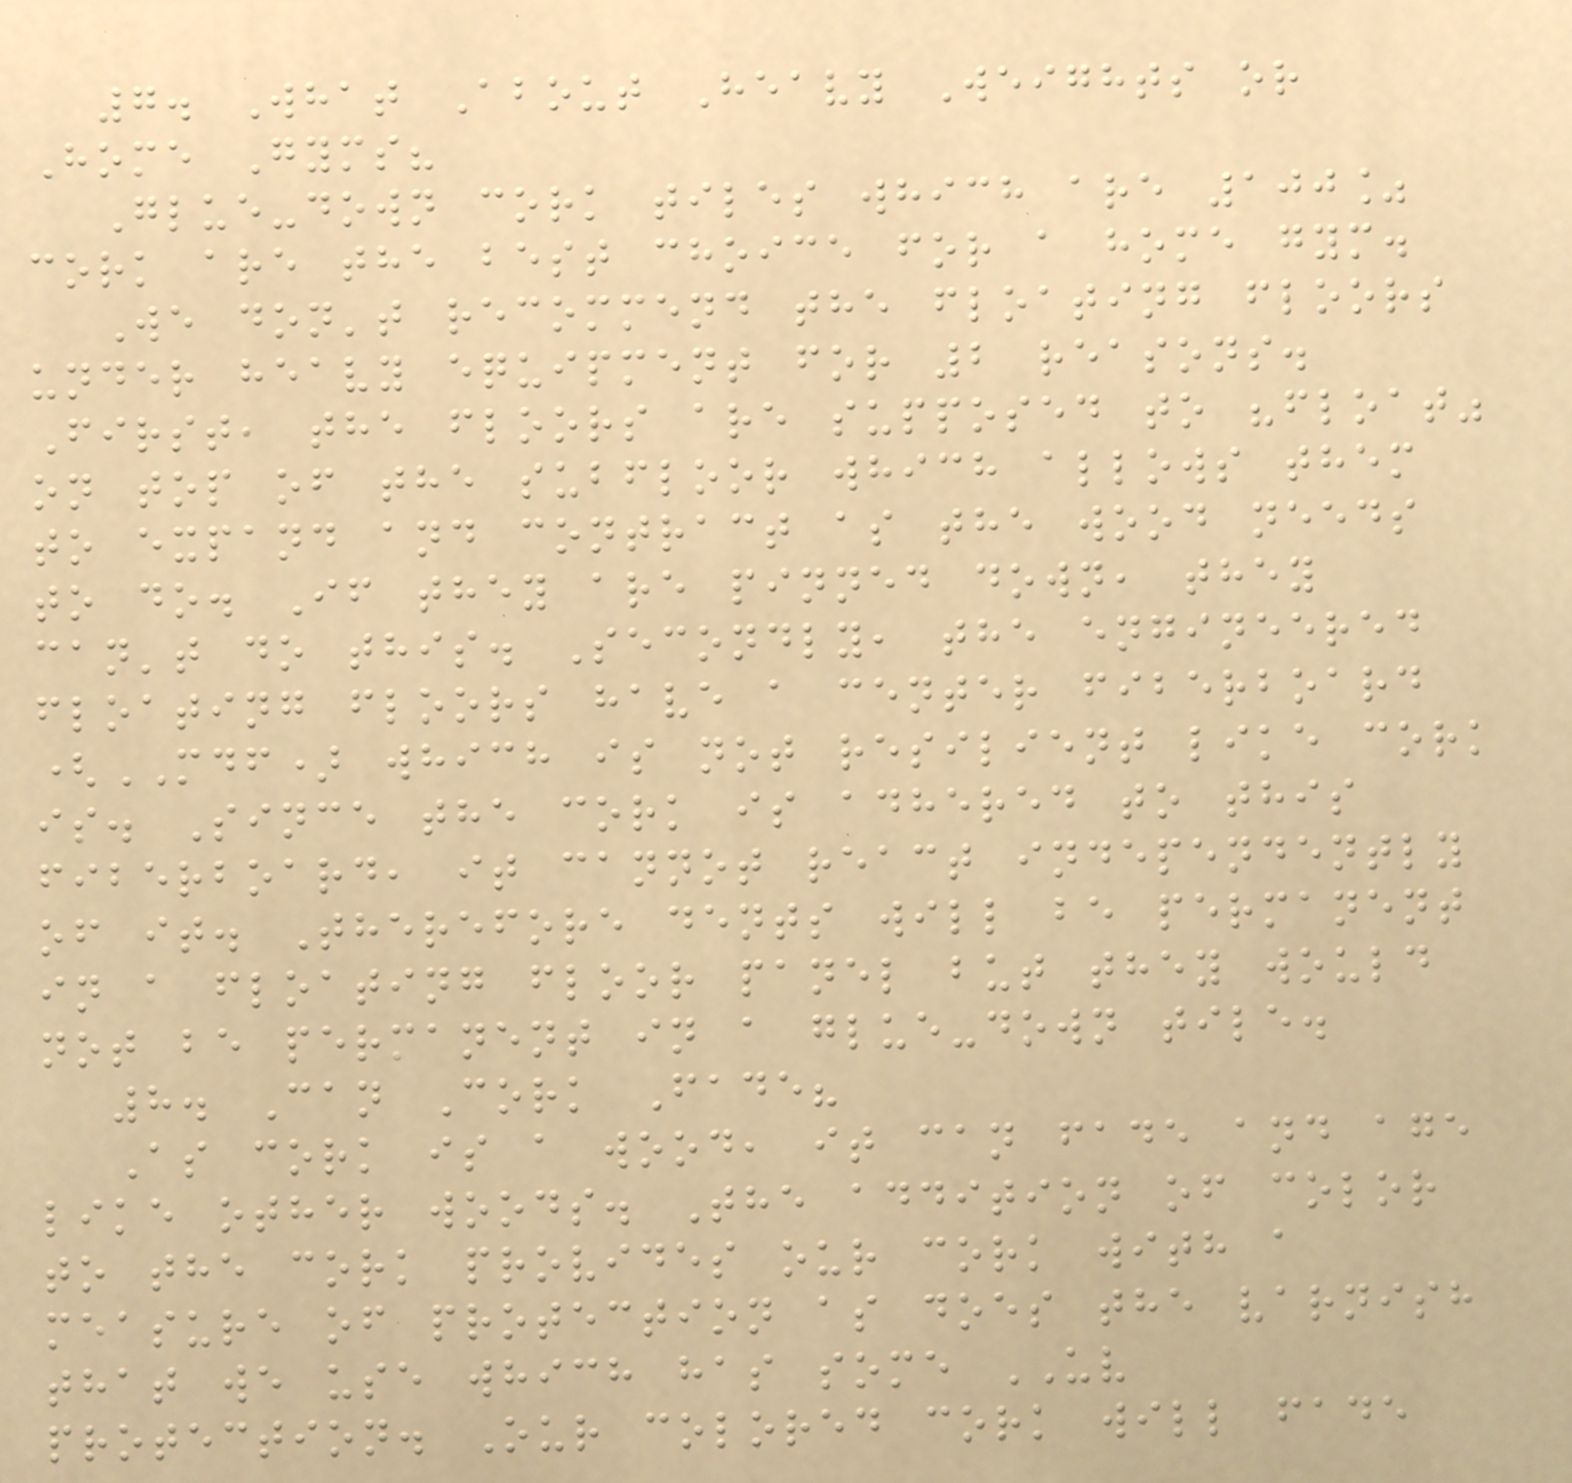7. What About Heavy Weights or
Home Gyms?
Glue-down cork tiles which are 100%
cork are the best choice for a home gym.
We don't recommend the floating floors
under heavy equipment for 2 reasons.
First, the floors are supposed to "float"
on top of the subfloor which allows them
to expand and contract as the wood needs
to do. If they are pinned down, they
can't do this. Secondly, the engineered
floating floors have a center fiberboard
(MDF) which is not resilient like cork
is. Since the cork is adhered to this
fiberboard, it cannot react independently
of it. Therefore dents will be permanent
in a floating floor panel but they would
not be permanent in a glue-down tile.
8. Can Cork Fade?
As cork is a wood, it can fade and age
like other woods. The addition of color
to the cork provides our cork with a
measure of protection as does the varnish
that we use which has some UV
protection. Our colored cork will fade
